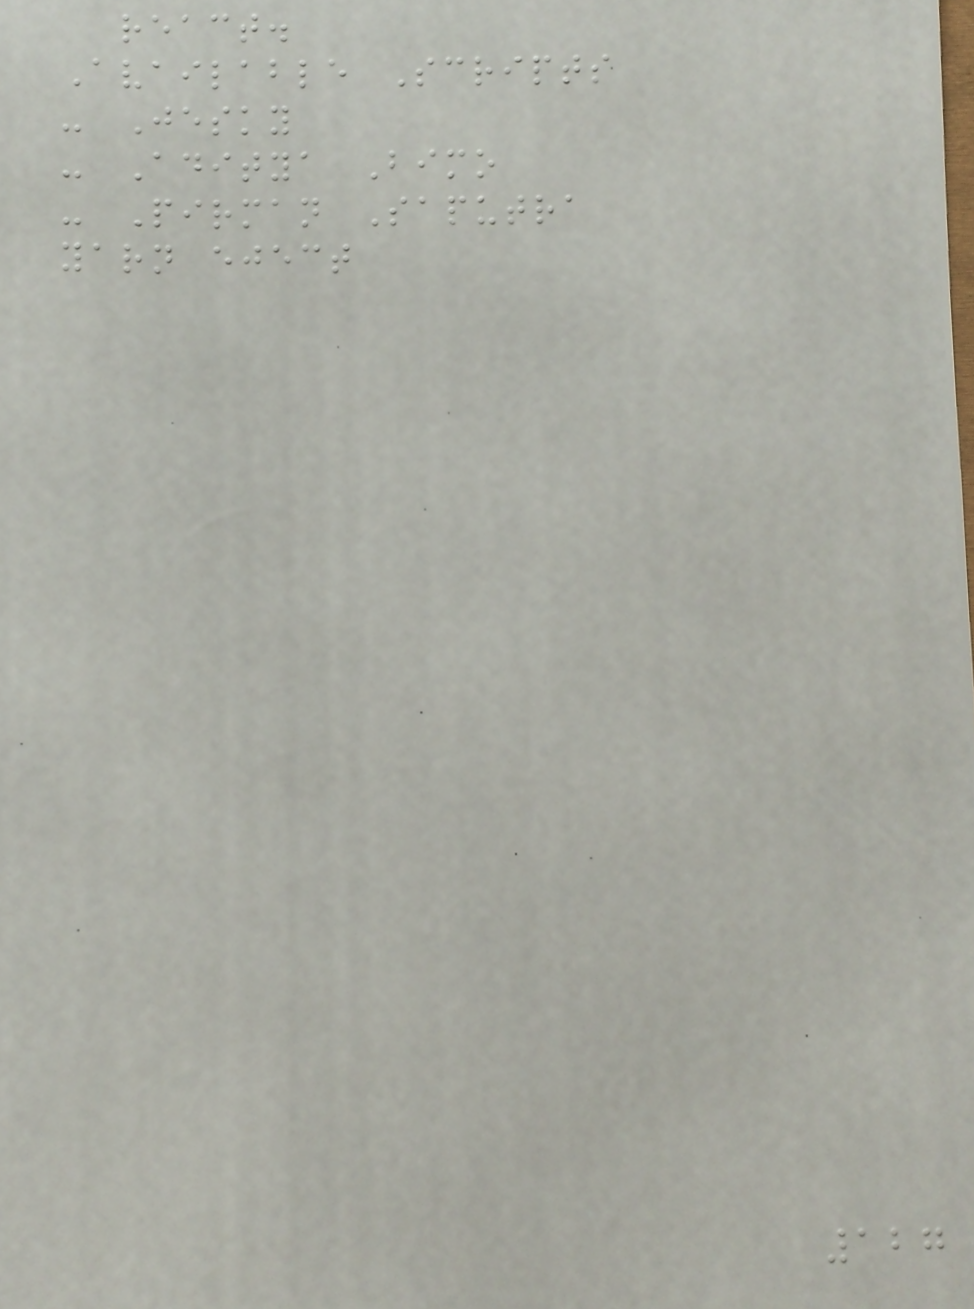react.
Available Scripts
- Jesky
- Aditya Bimo
- Pirman Saputra
yarn eject
127
